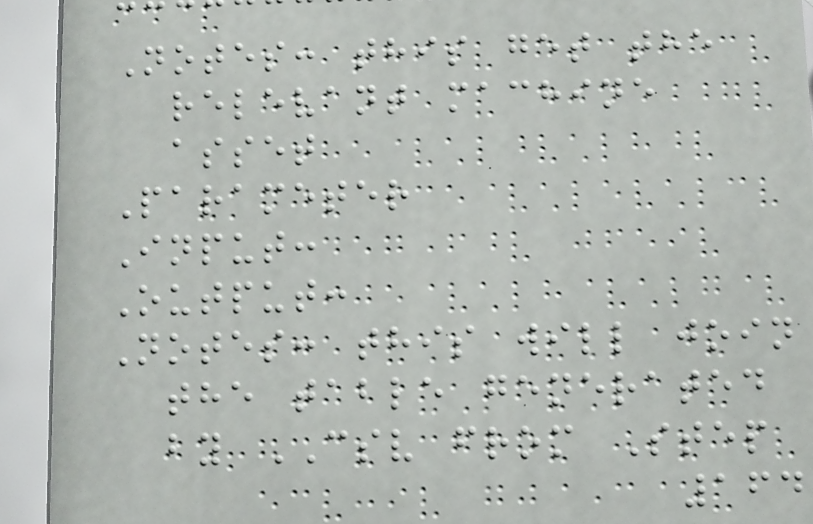Notes: this get the
relevant machine
asset
Parameter
Input:
Output:
Notes: this will join
the table generated
by CSV from Step
164
